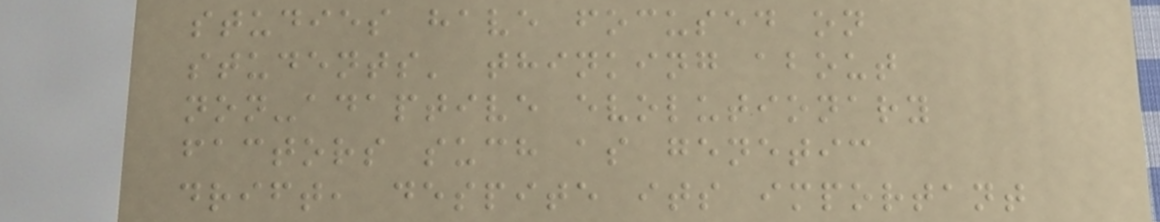studies have focused on
students' thinking about
non-adaptive evolutionary
factors such as genetic
drift, despite its important
